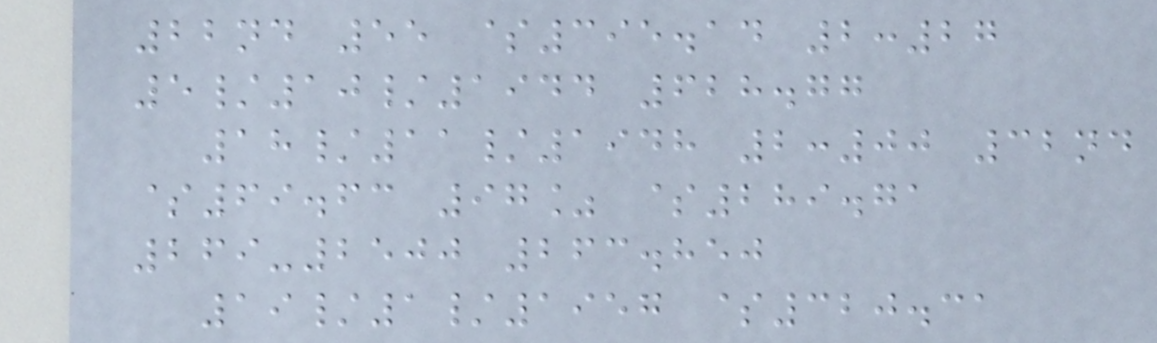22nd 55 $395.14 2:27
5/10/1944 628.77
18/11/1948 2:00 32nd
$69.63 97% $289.71
269-2500 263.850
19/1/1957 $320.31
